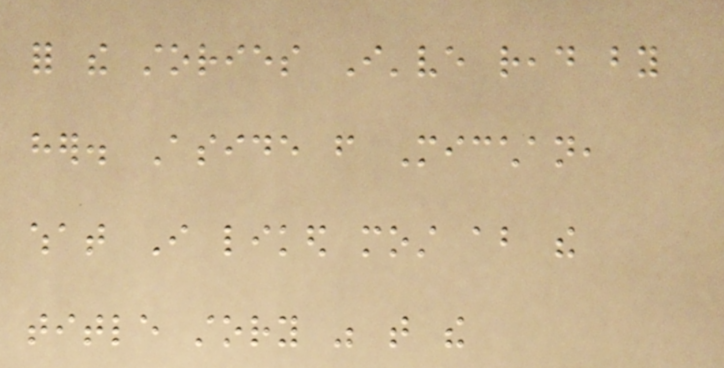for the stories I've read by
her. Aside from Micchan,
what I liked most about the
title story was that the
